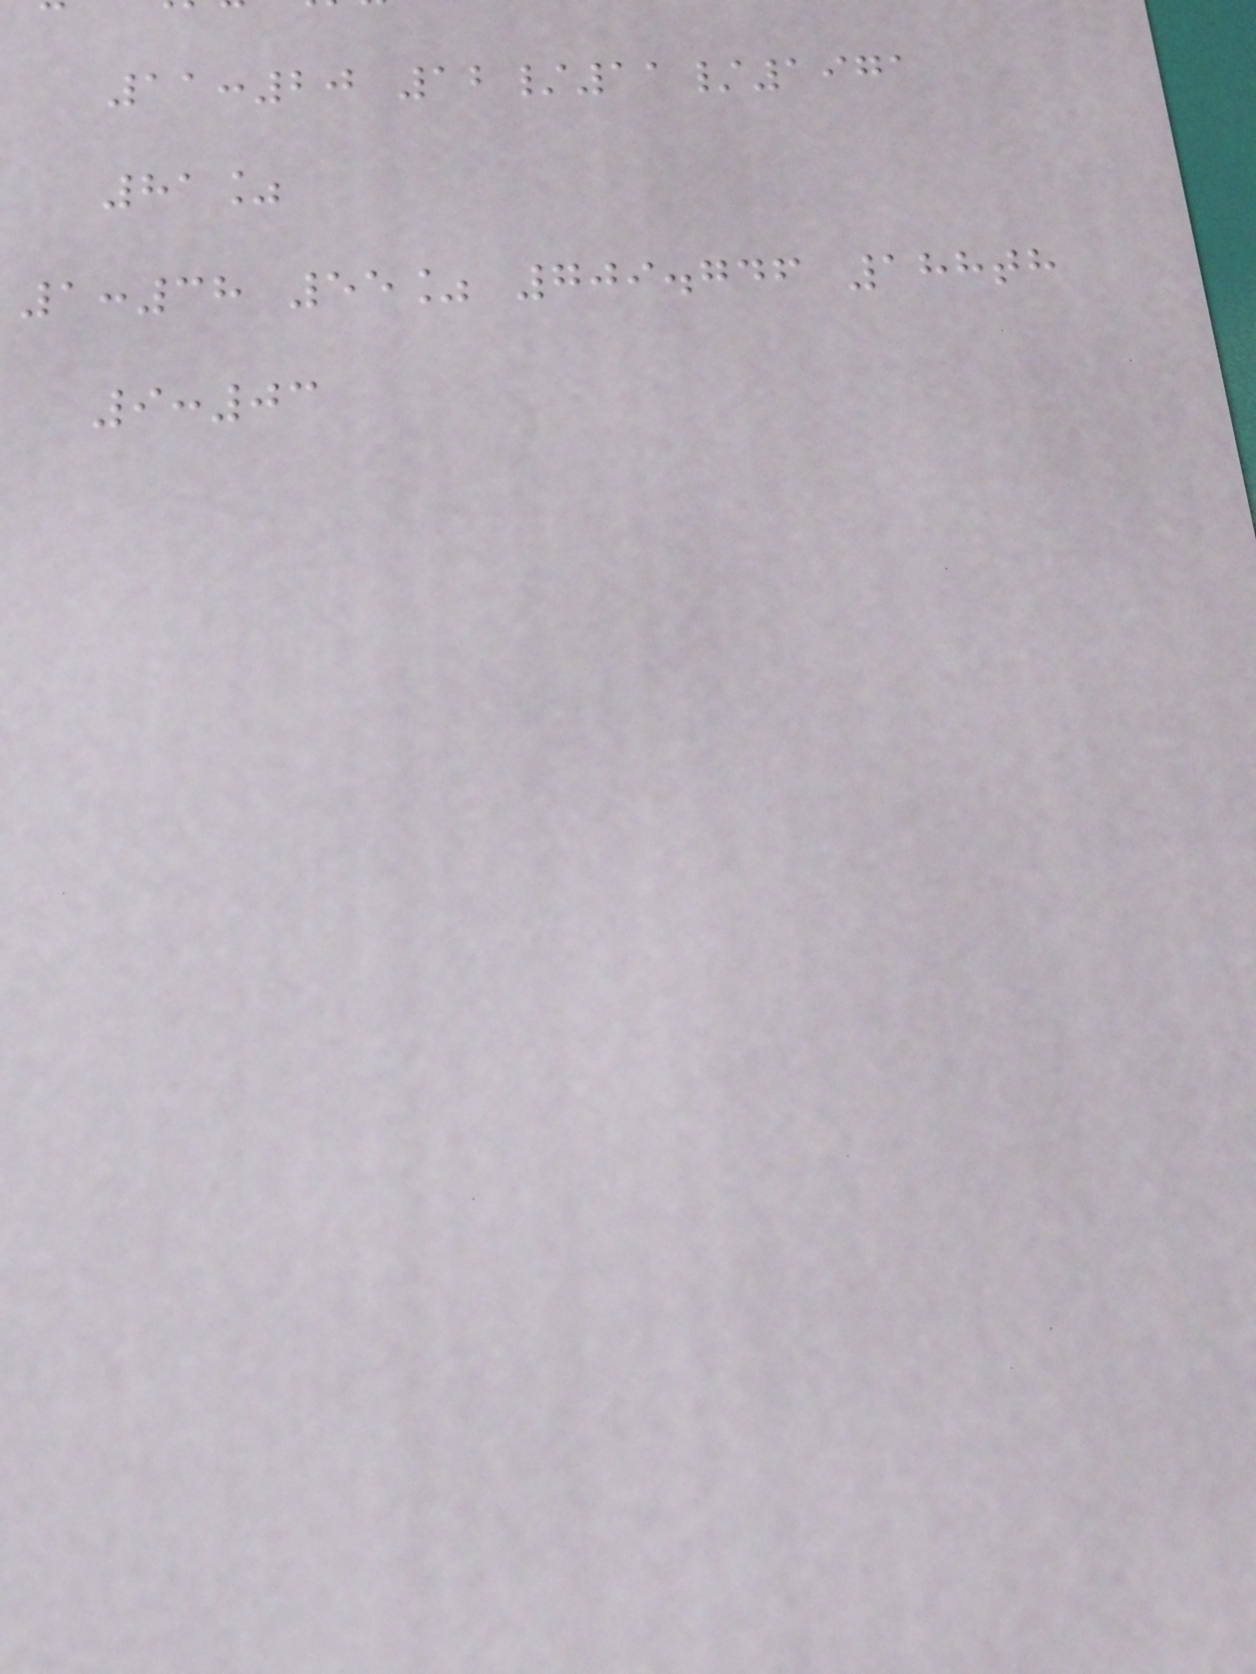11:20 12/11/1971
81%
1:38 55% 709.746 188th
9:03
